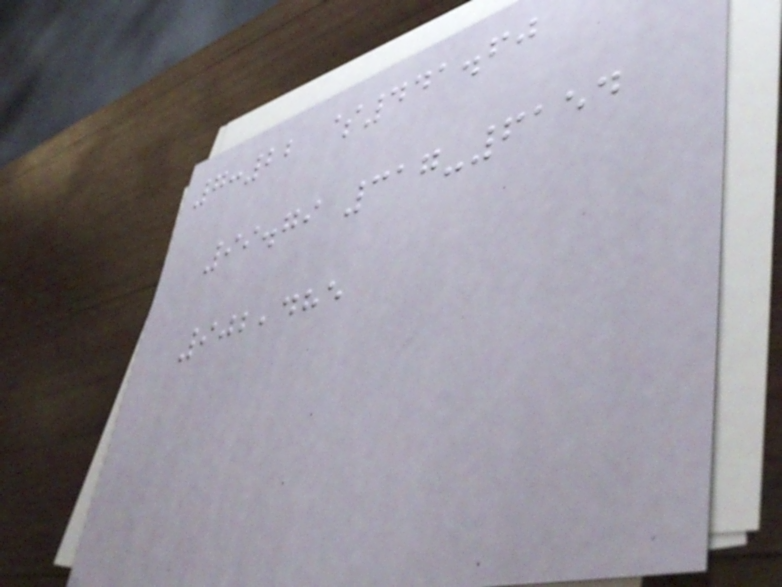7:22 $441.60
99.79 317-6154
902,485
